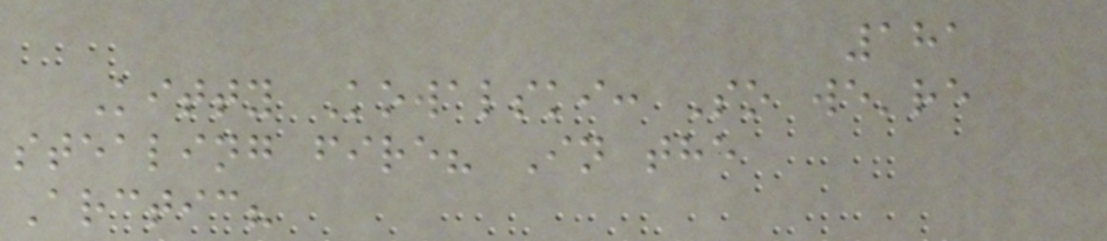181
Kitty Kowalski: So we're
stealing fire? In the
Arctic?
